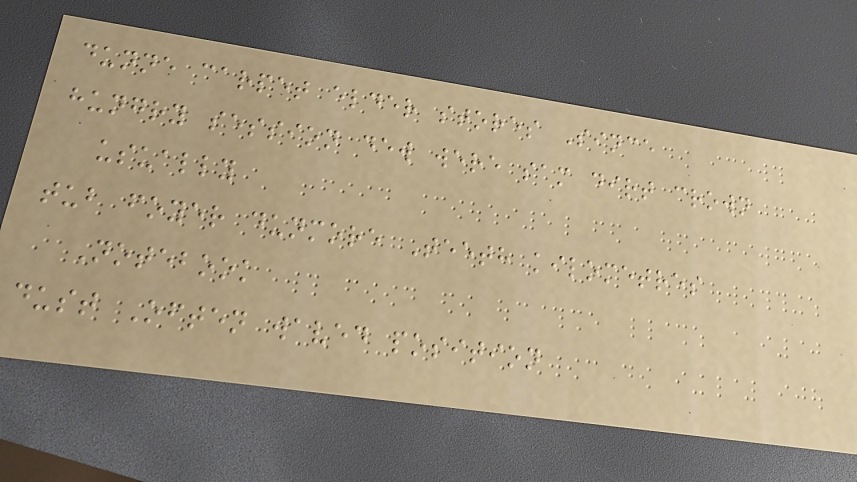dunne carpet elder stores Since
hungry session dew were sam dirt crown
usually
tub foyer dunmore Teeth kilometres
Notebook
dust Often waved position
